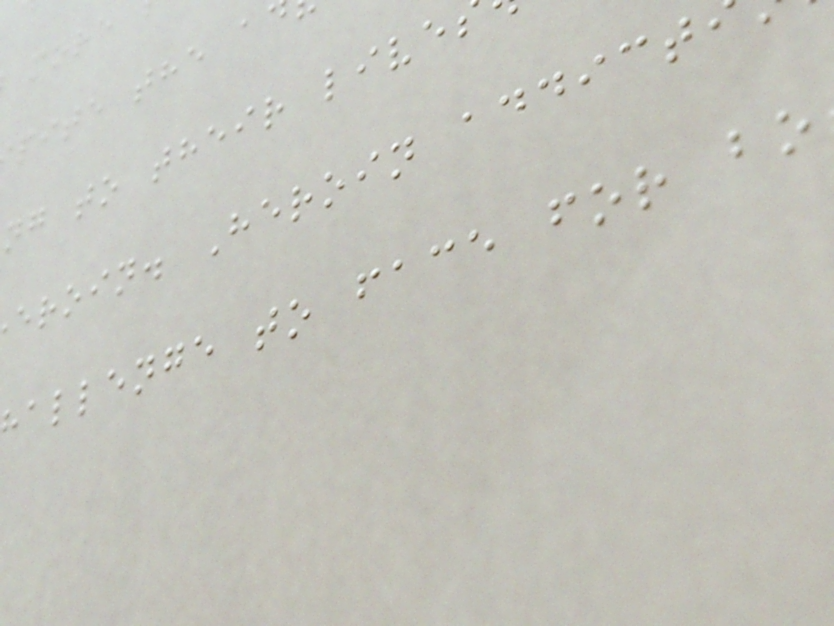pite the a
ng to their live
eroin. Heroin addict
allenge to face for bo
